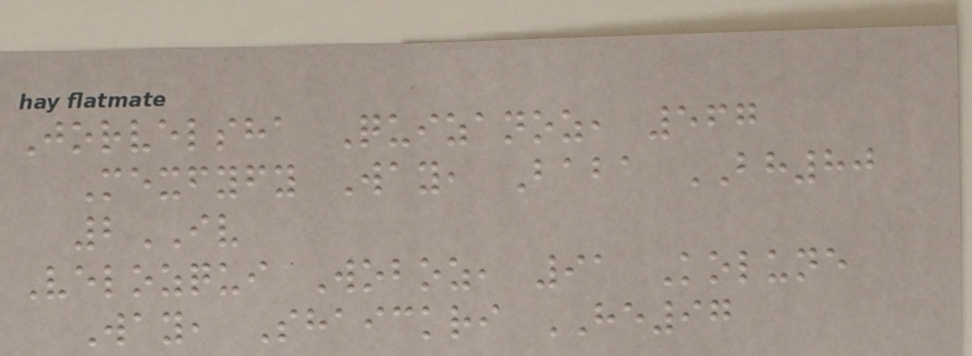Jorvelsha Quizanoz, 567
Mexfyfy Way, Baba BH80
2IV
Velozqui Woboz, 91 Kolune
Way, Shaickri HE97
